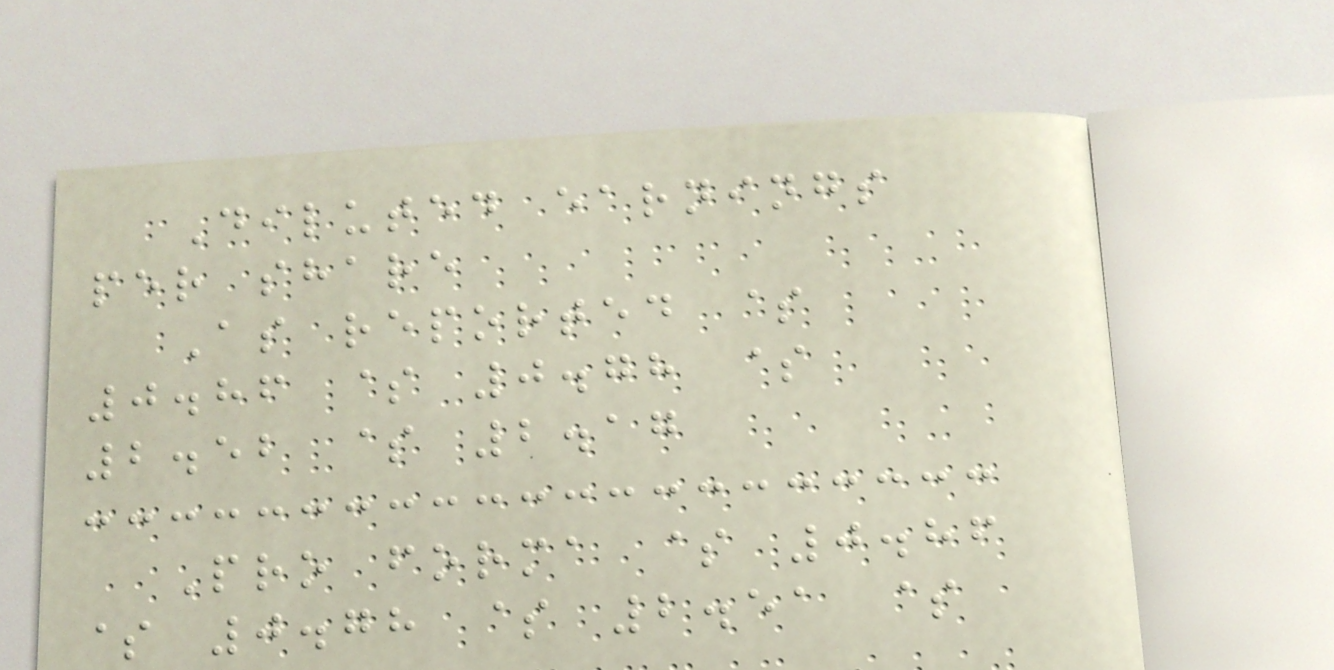Diluted earnings
per share
As reported $
0.86 $ 0.78 $
2.52 $ 2.17
Pro forma $ 0.86
$ 0.78 $ 2.51 $
